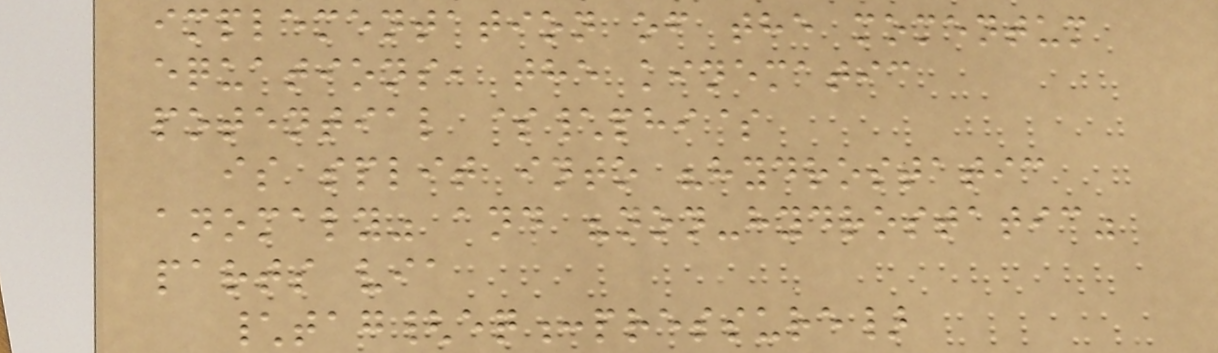implementation of the momentum
equations, the kinematic
potential $\phi$
is split into "hydrostatic
anomaly" and "non-hydrostatic"
parts via
\tag{eq:pressure}
